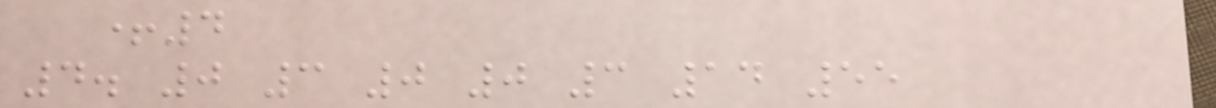+4
4. 0 3 0 0 3 14 55
